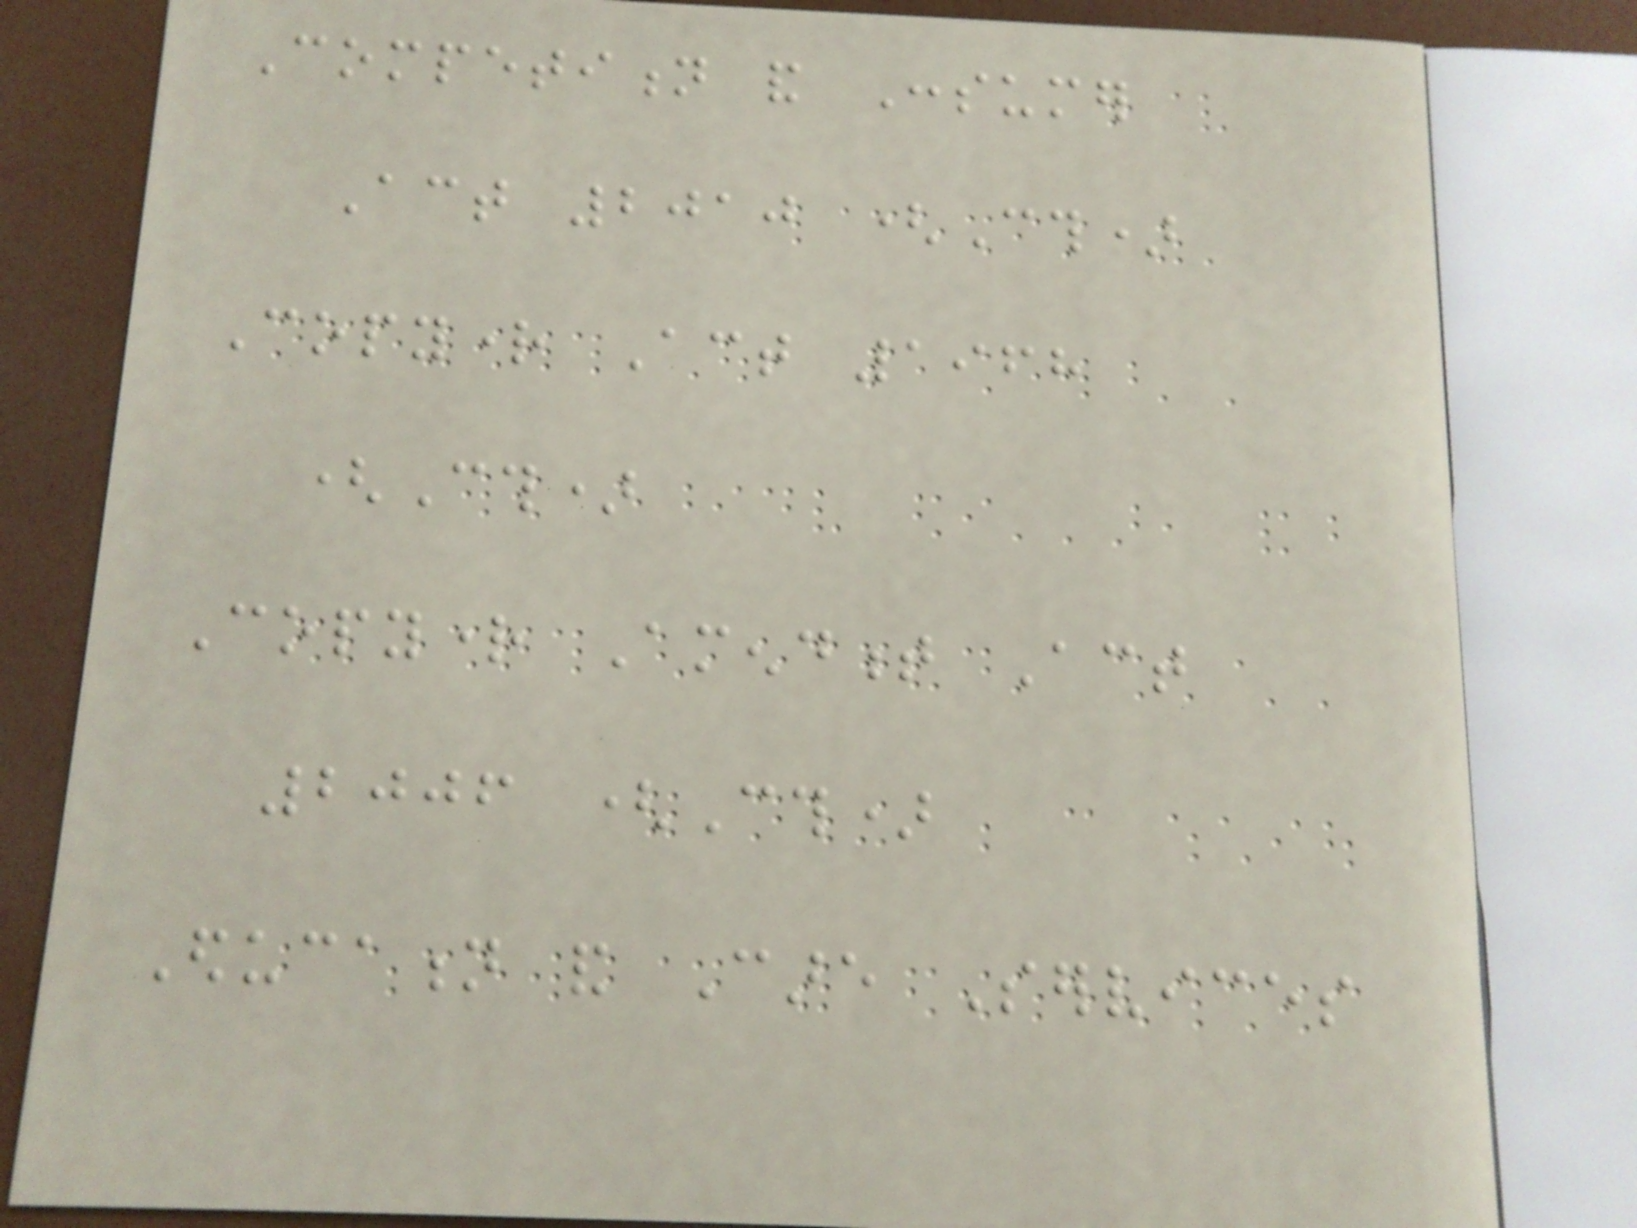Competition and Consumer
Act 2010 (Cth)
Copyright Act 1968
(Cth)
Copyright Amendment Act
2006 (Cth)
Education and Care Services
